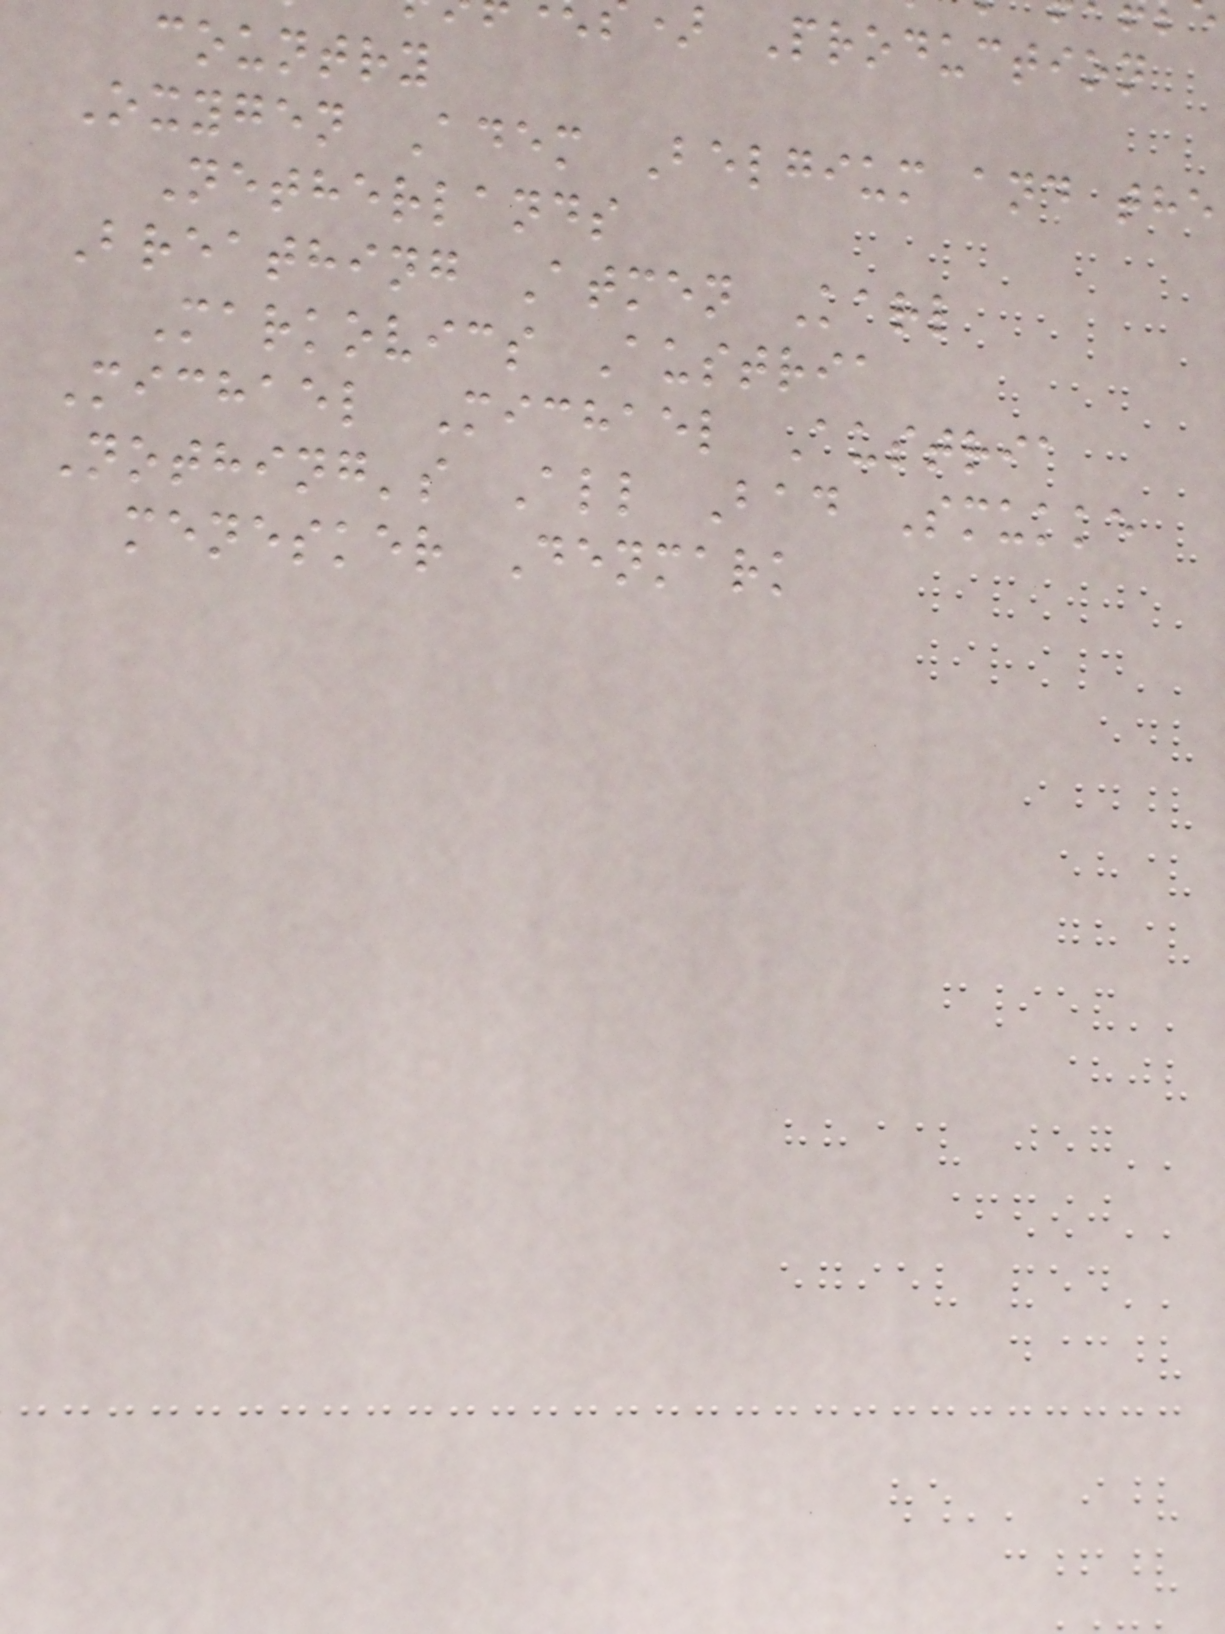Production
country
Oxygen Adem Belgium and the
Netherlands
Breathing Atmen Karl
Markovics Austria
Michael Michael Austria
Nothing's All Bad Smukke
menesker Denmark
